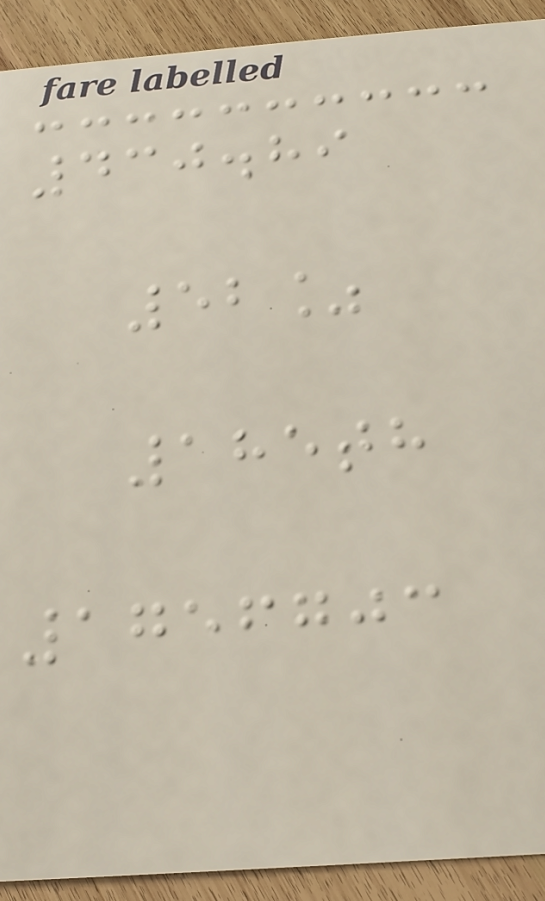430.89
52%
185th
1756703
